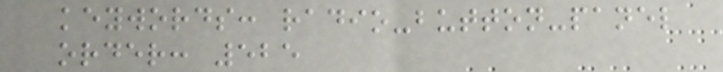keywords: radio-button-panel
order: 525
